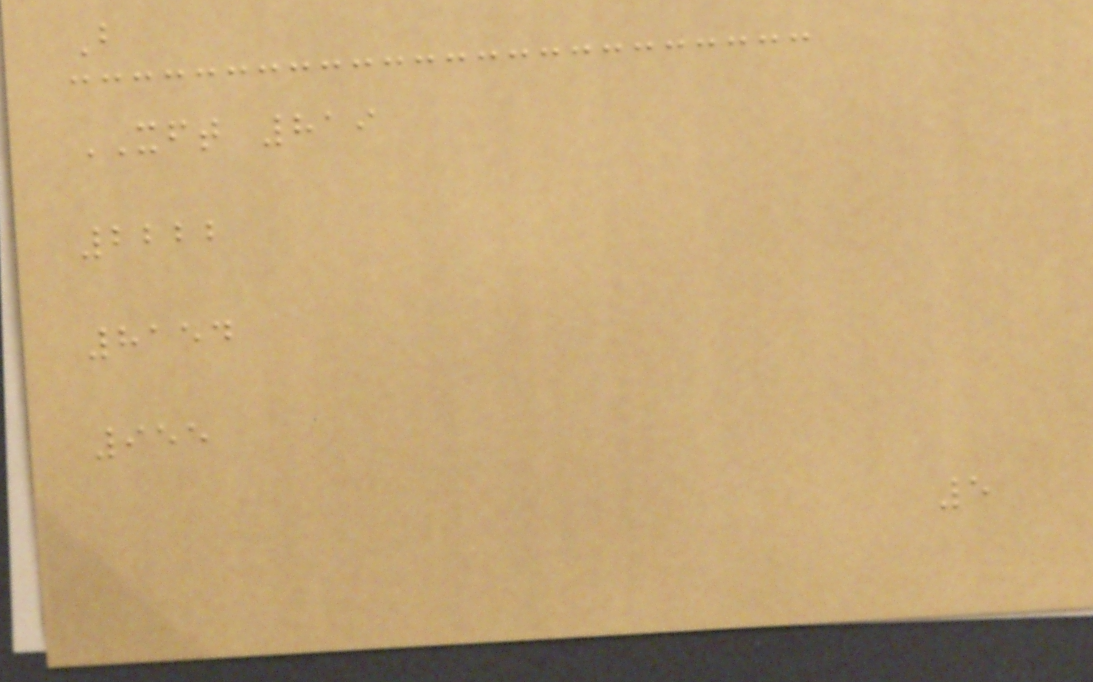B
XFT 819
2222
8154
955
5
